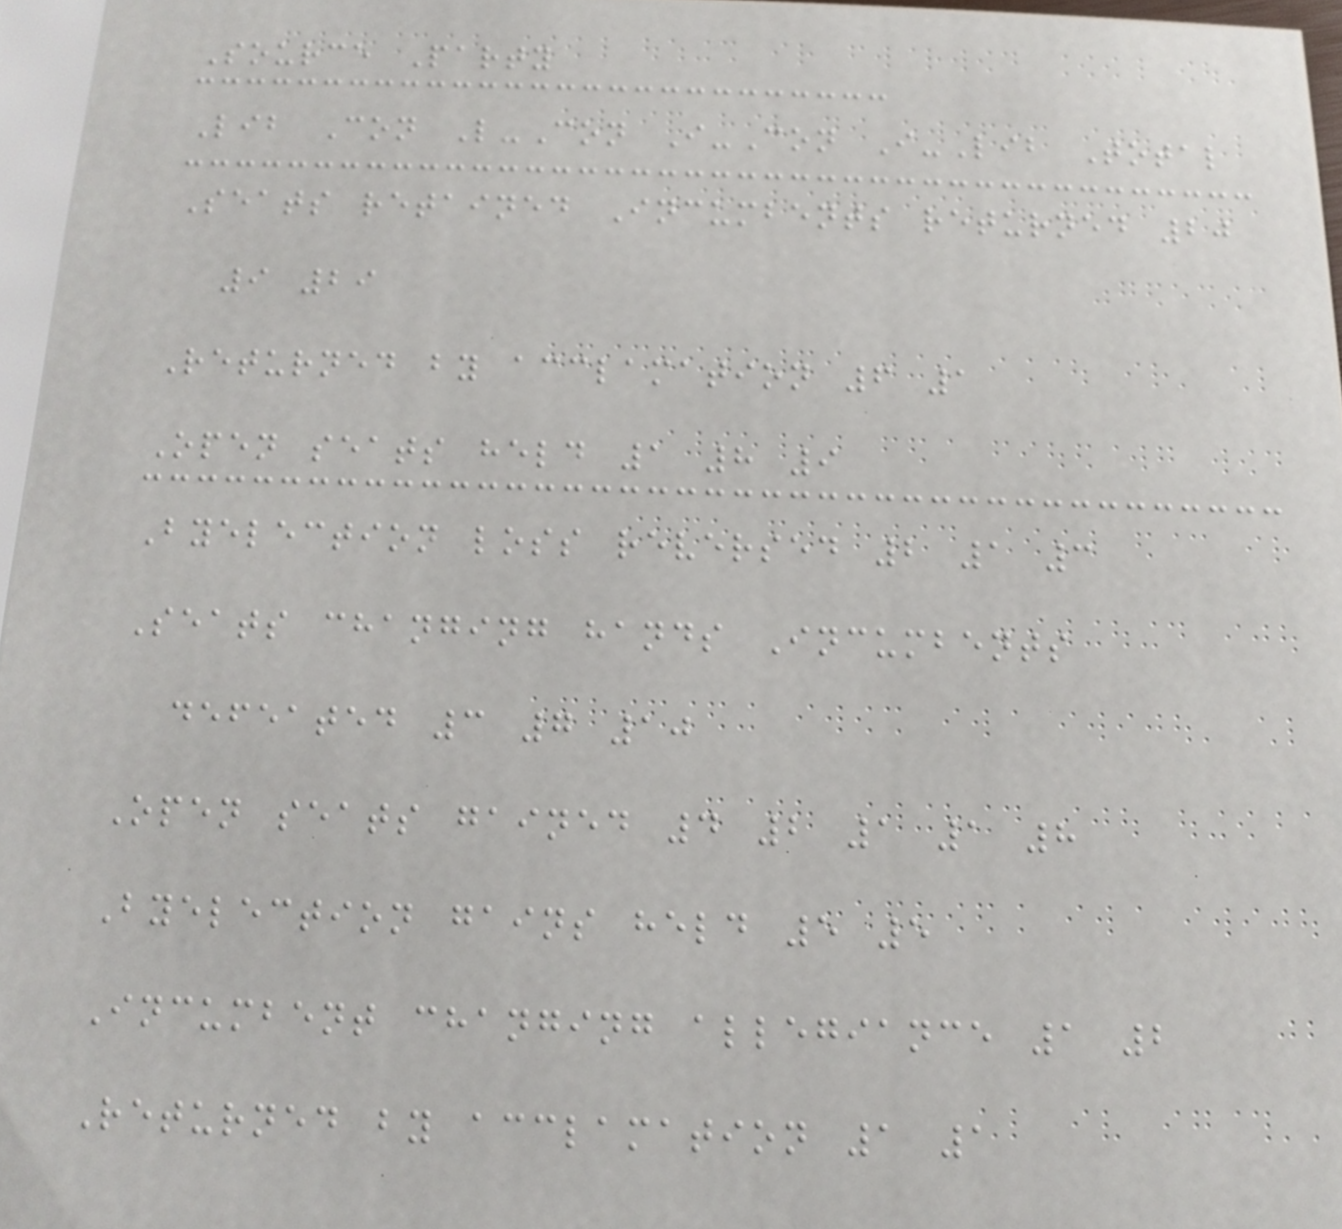Source Party
Lib Con L-Con I-Con I-Lib Total
Seats retained Incumbents returned 20
9 29
Returned by acclamation 6 1
Open seats held 1 8 9
Byelection loss reversed 2 1 3
Seats changing hands Incumbents
defeated 3 7 10
Open seats gained 4 2 1 1 8
Byelection gains held 5 5
Incumbent changing allegiance 1 2
Returned by acclamation 1 1
